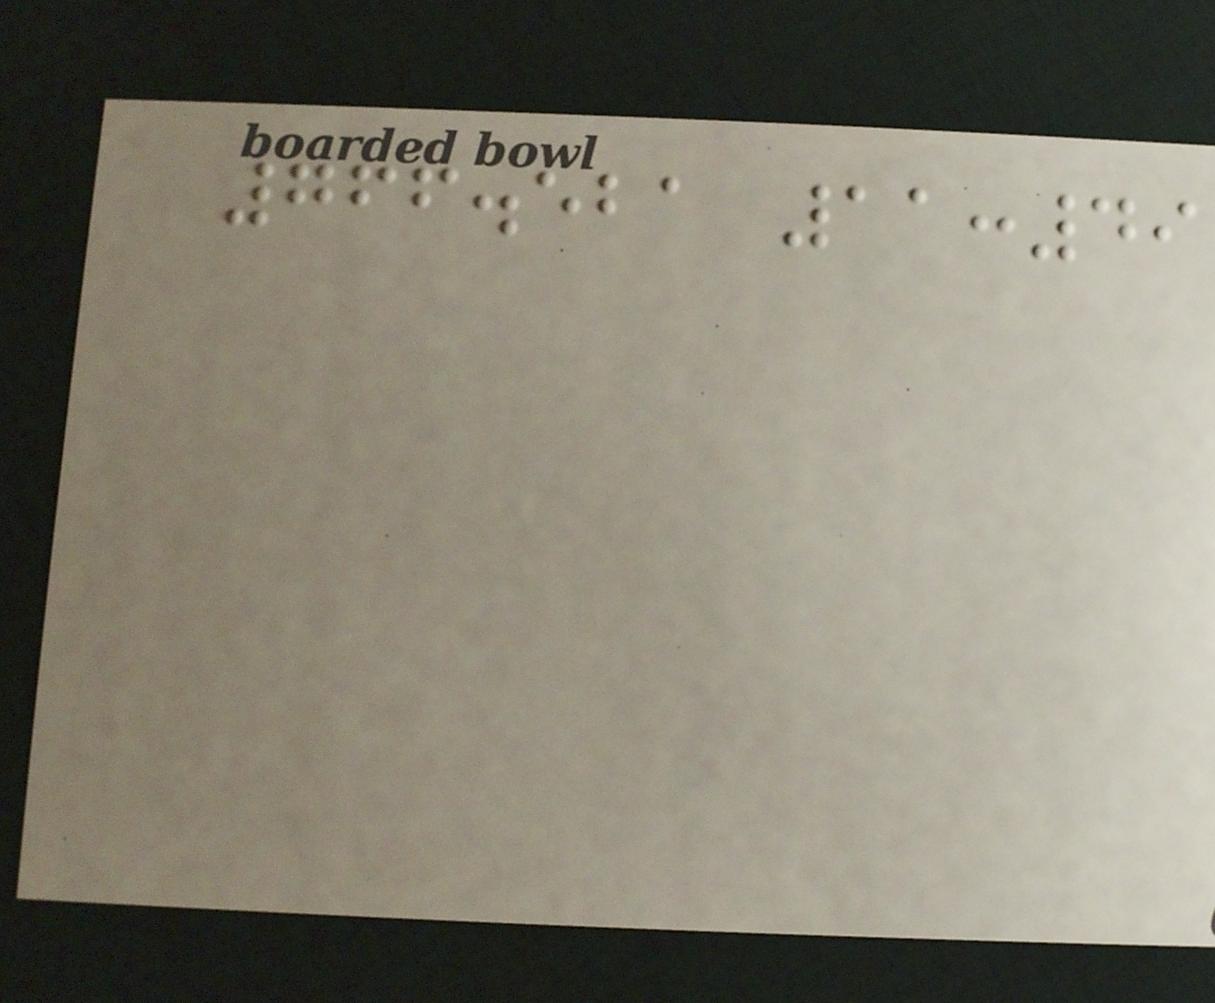766.521 11:49
